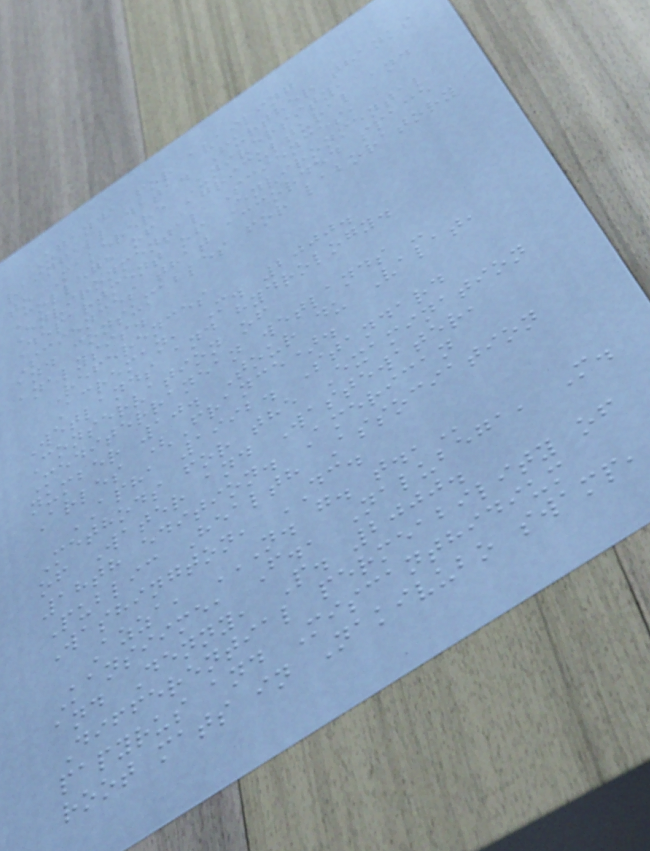Uganda for availing
rainfall data. Further thanks
to Makerere University,
College of Agricultural and
Environmental Sciences,
Department of Environmental
Sciences that accorded space
and consumables for laboratory
analysis.
References
Acreman, M. 2000.
Wetlands and hydrology.
Conservation of
Mediterranean wetlands -
number 10. Tour du Valat,
Arles (France).
APHA 1992. Standard
Methods for the Examination
of Water and Wastewater,
18th edition. American
Public Health Association
Washington, DC.
Azza, N. G. T.,
Kansiime, F., Nalubega, M.
and Denny, P. 2000.
Differential permeability of
papyrus and Miscanthidium
root mats in Nakivubo swamp,
